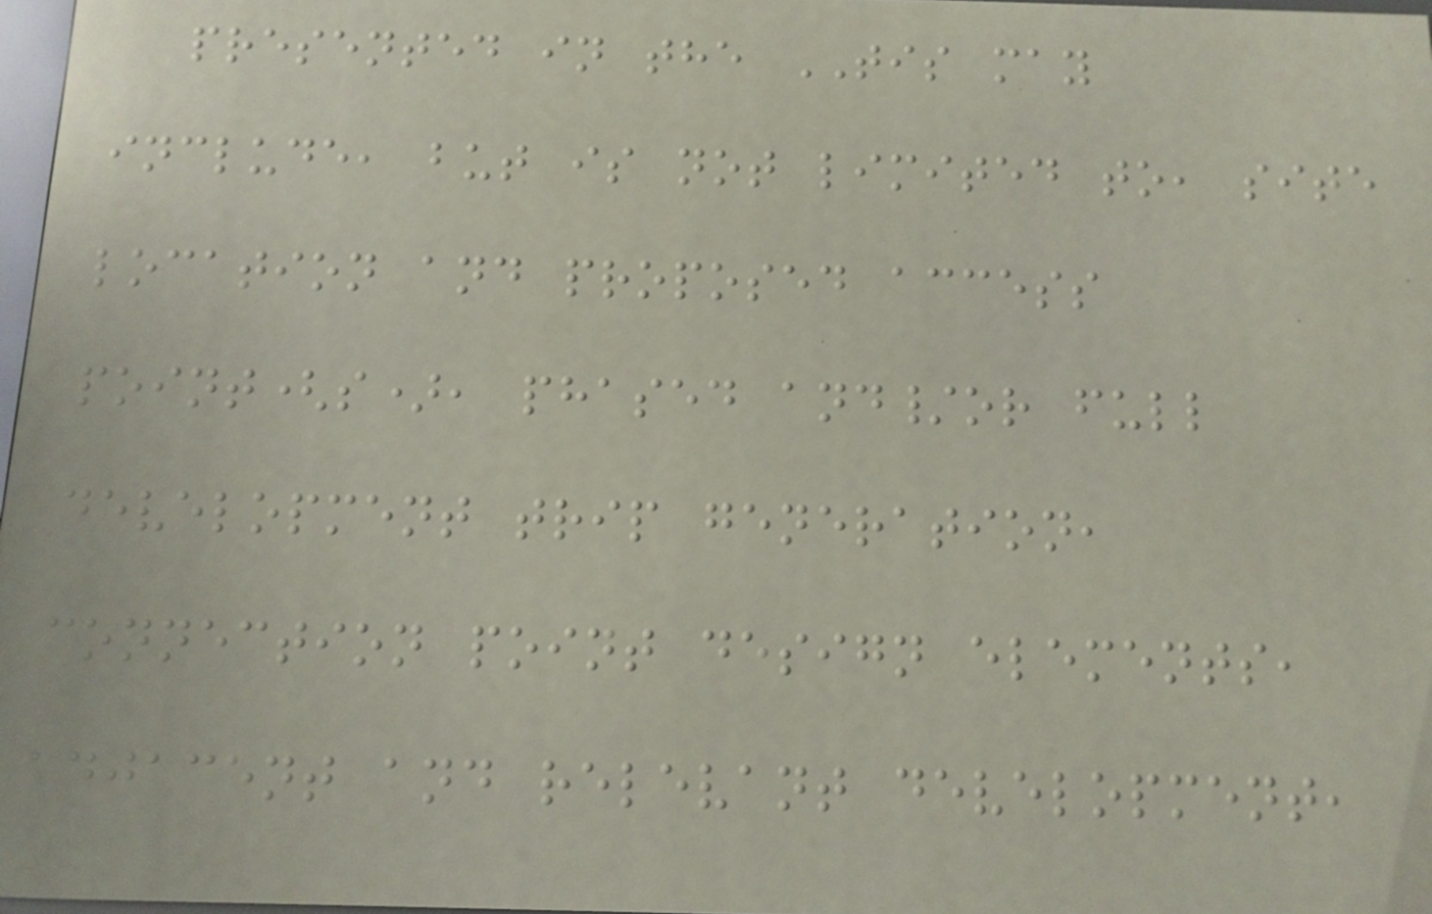presented in the TIS may
include, but is not limited to, site
location and proposed access
point(s), phased and/or full
development trip generation,
connection point design elements,
adjacent and relevant development,
